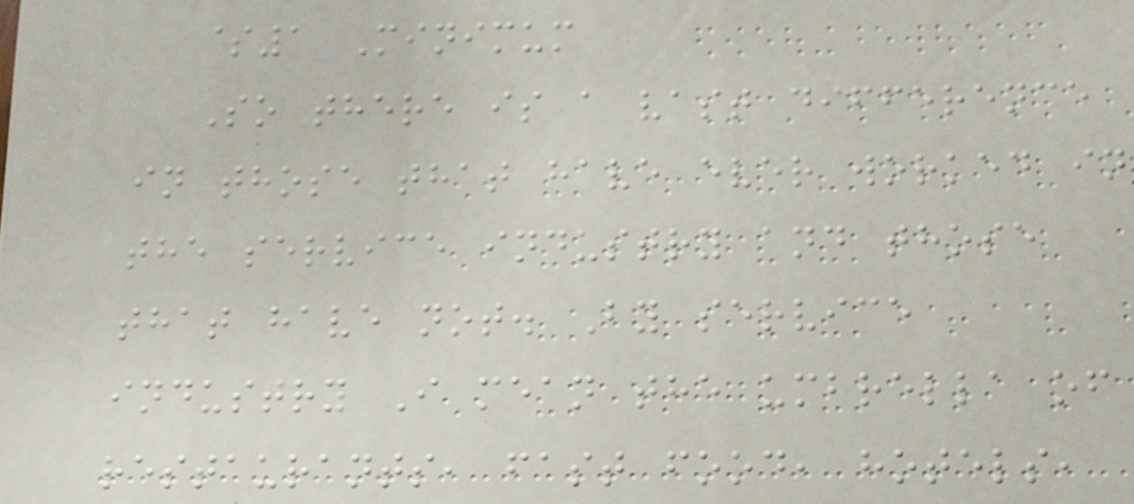$1 Minimum
So there is a vast difference
in those that have ever worked in
the service industry and those
that have not. By service
industry I mean the umbrella of
restaurants, fast food, hotels,
